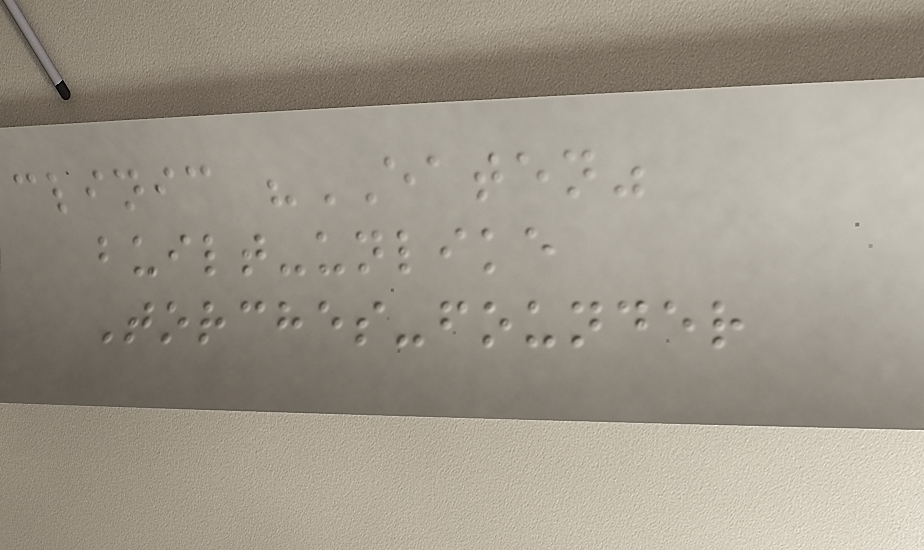clinic "EATEN"
built-unlike
Torches-founder
